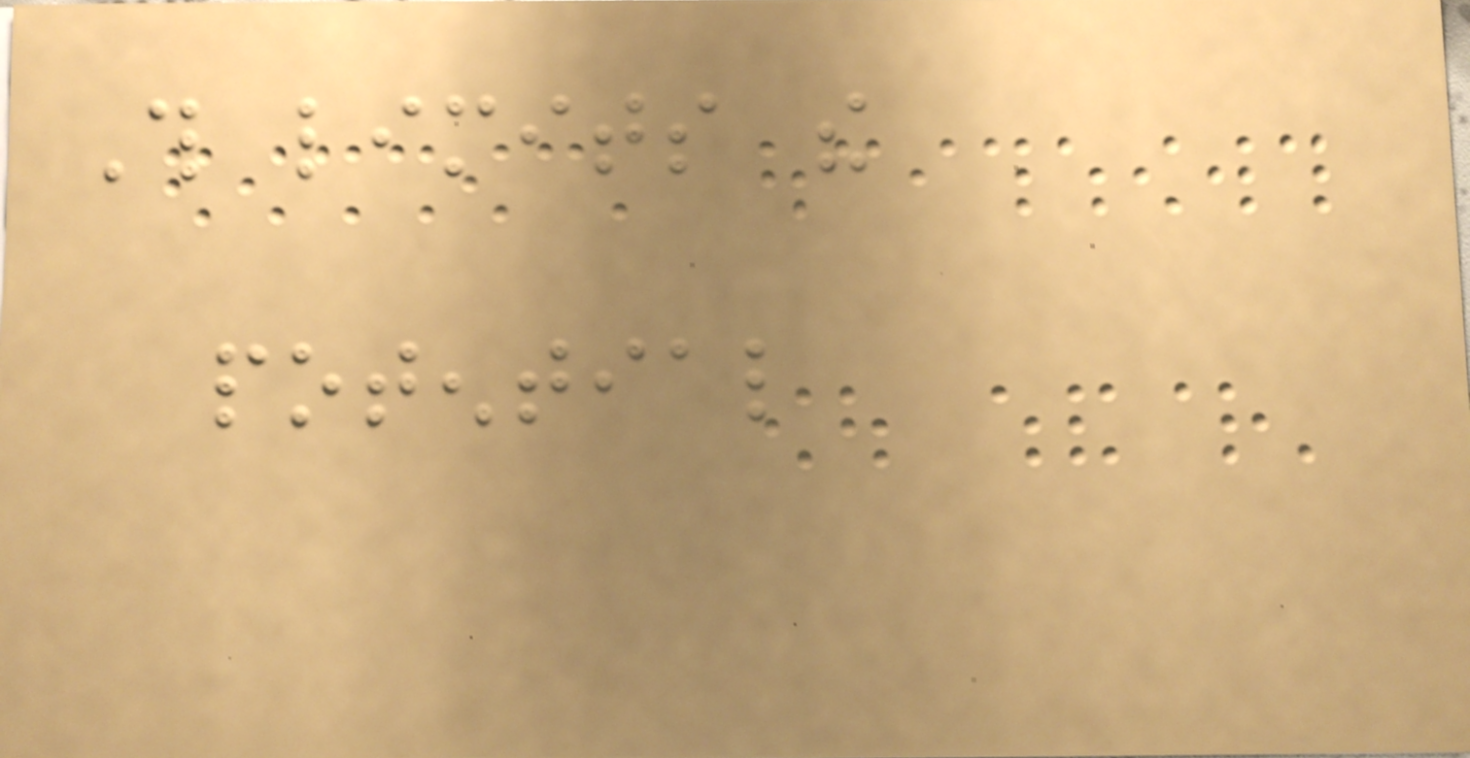This limits the
potential
